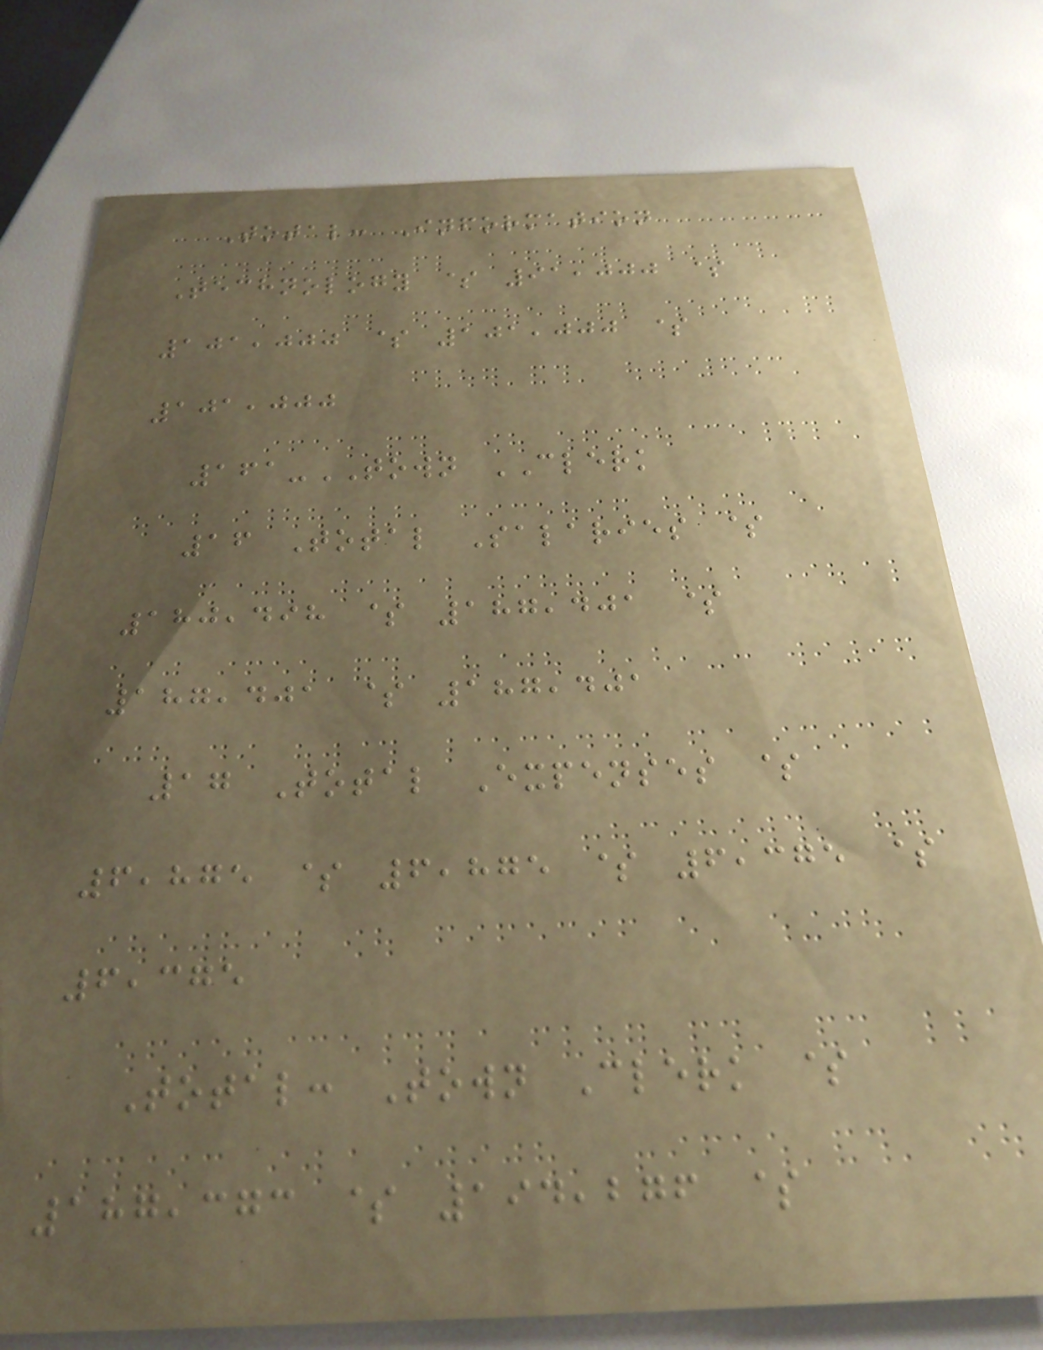Total: Information
Technology $ 91,000 $
101,000 $ 101,000 $
101,000
161-TOWN CLERK
16 Total Salaries $
180,498 $ 187,401 $
187,401 $ 187,401
17 Total Expenses $
6,875 $ 6,875 $ 6,375 $
6,375
Total: Town Clerk $
187,373 $ 194,276 $
